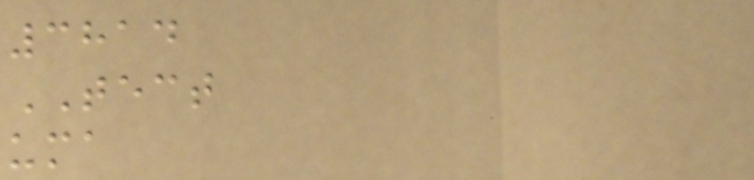3814
TECT
uma
